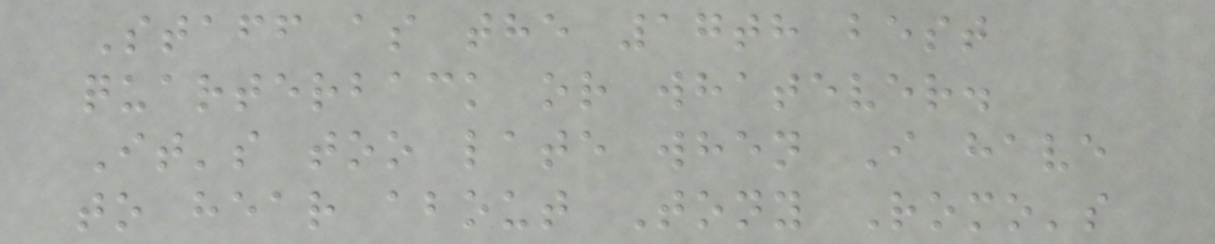Staff as the 17th best
quarterback or whatever.
It's too late when I have
to hear about Tony Romo's
